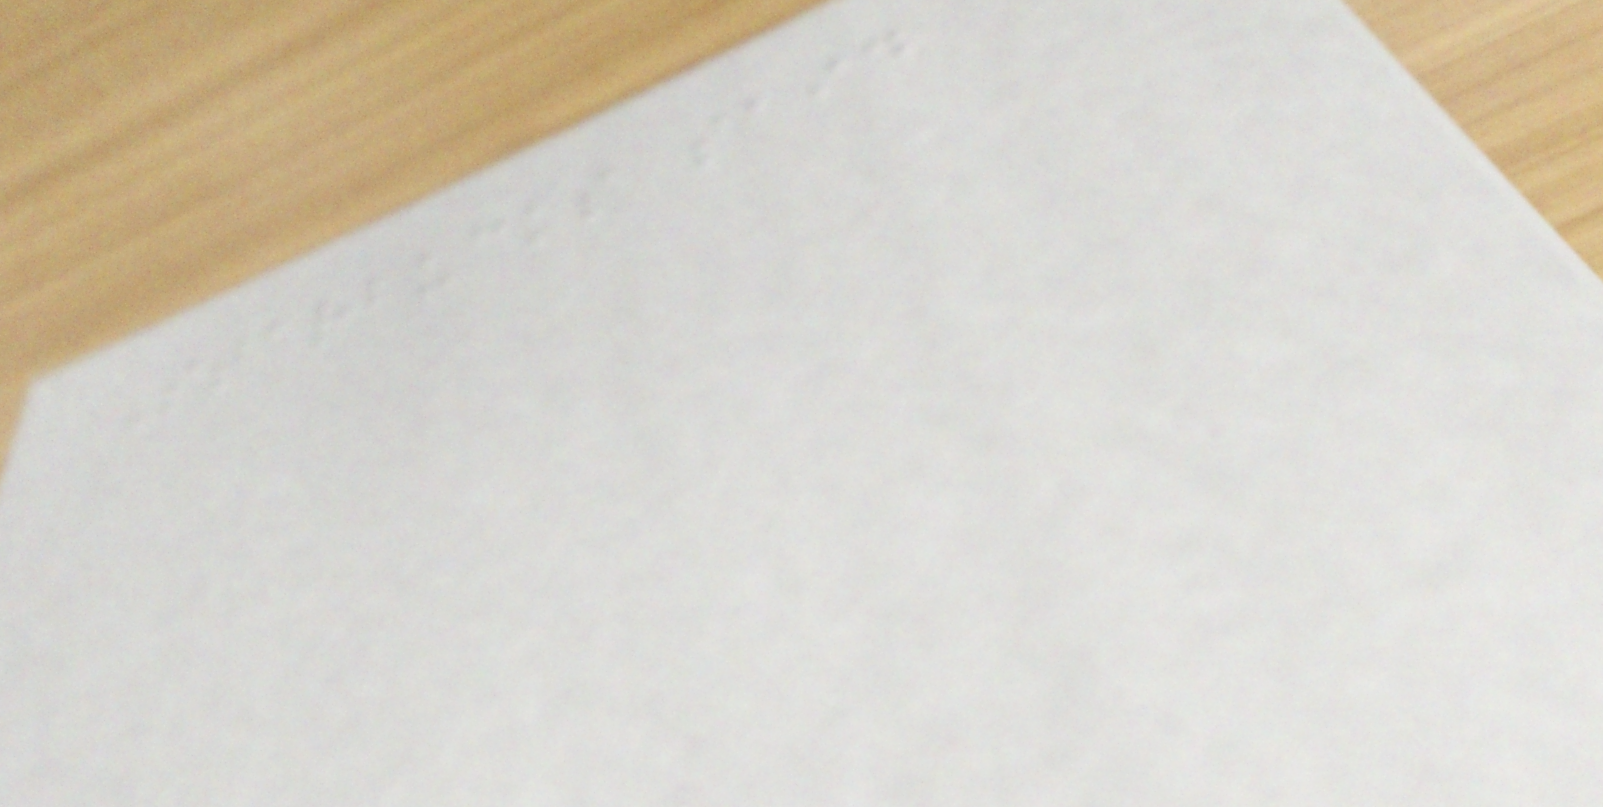Starbucks said
